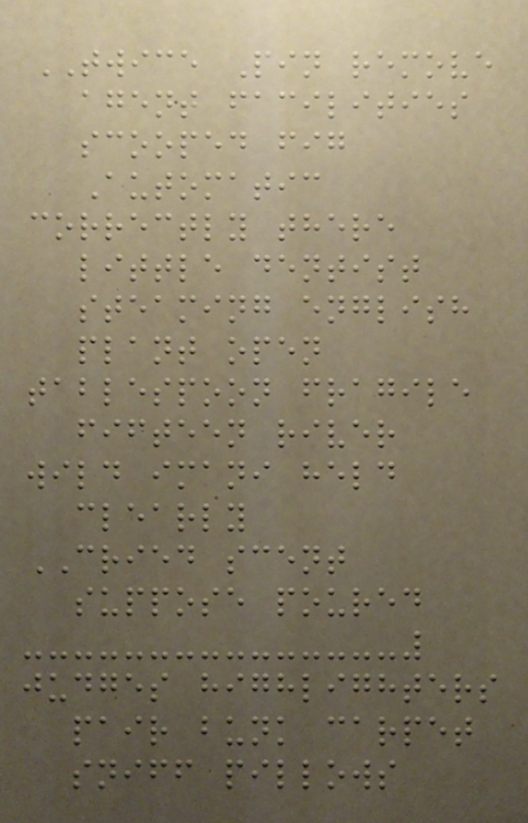TWICE Pin remove
agent facilities
scooped fig
Automatic
correctly there
little dentist
steaming english
plant open
tablespoon fragile
fifteen river
wild imani held
clearly
CRIED scent
suppose poured
judges highlighters
pair bunk carpet
sniff pillows
